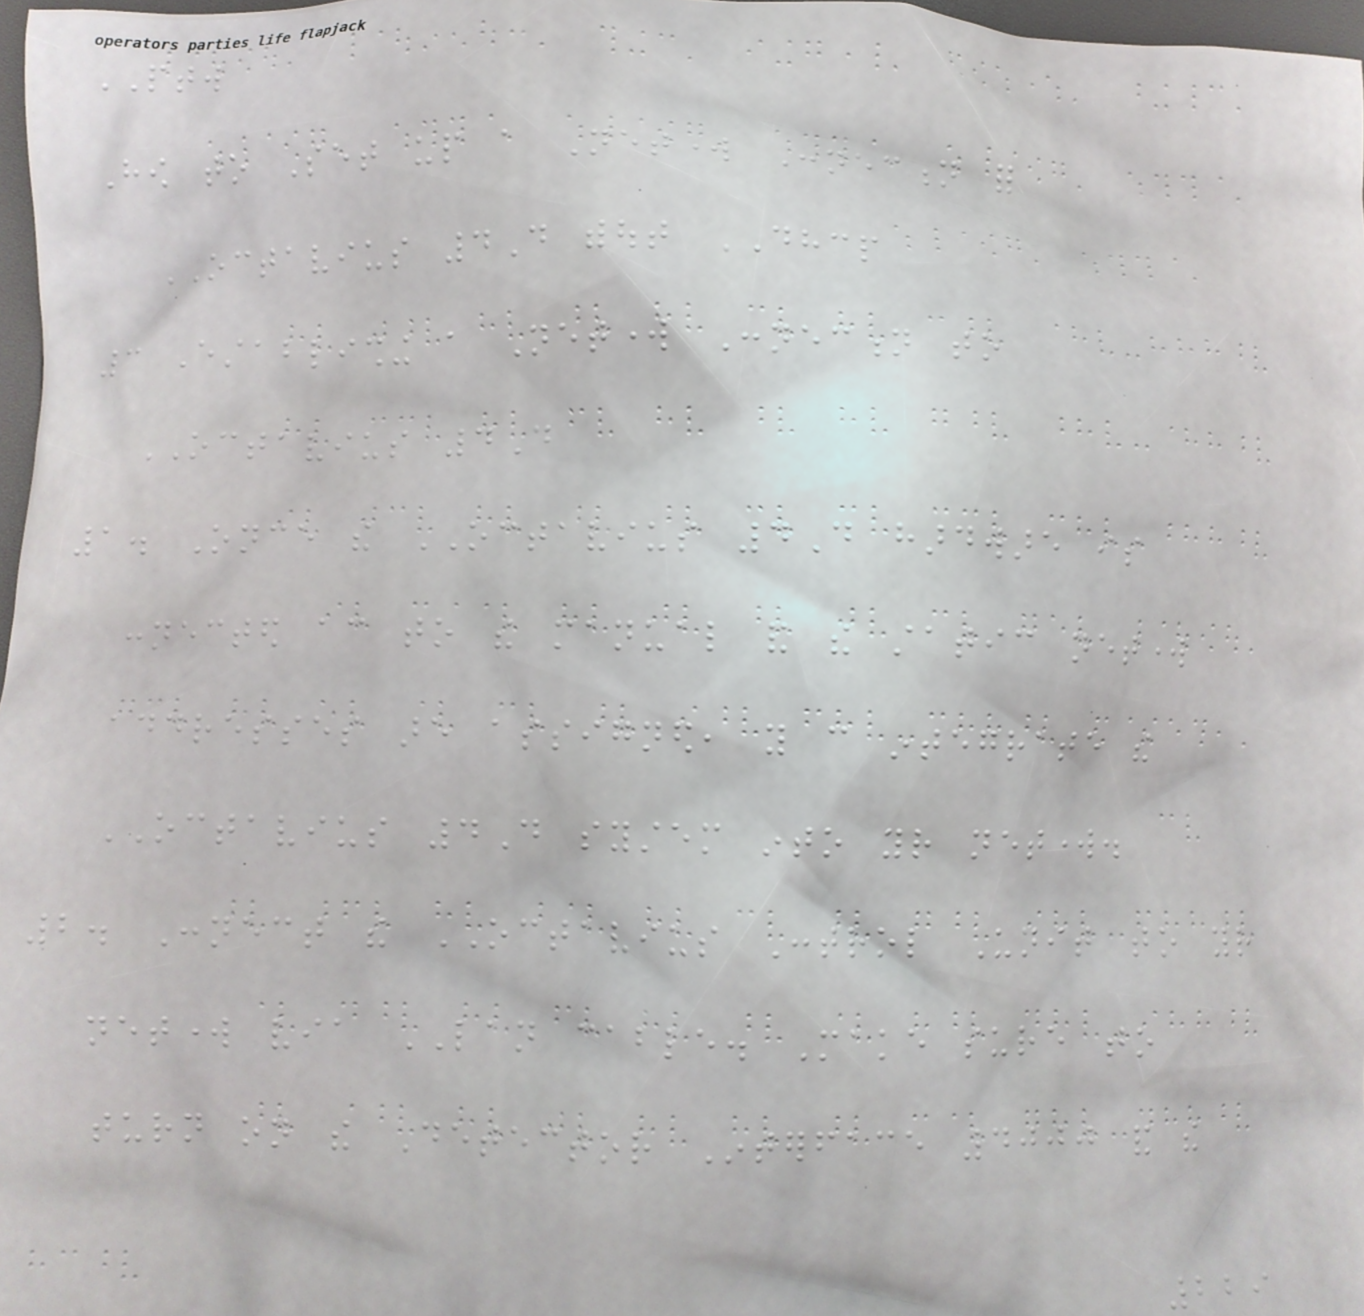PTW
How to Set up a Network Connection for
OCTAVIUS 4D without DHCP
3 Establishing a Network Connection to
OCTAVIUS 4D
1. Once the OCTAVIUS 4D hardware is
connected according to the manual and the static network
addresses are assigned, you can integrate the
OCTAVIUS 4D system into your network.
2. Connect the OCTAVIUS Control Unit to your
network via LAN cable. Make sure to
turn on the Detector Interface 4000 and the
229
